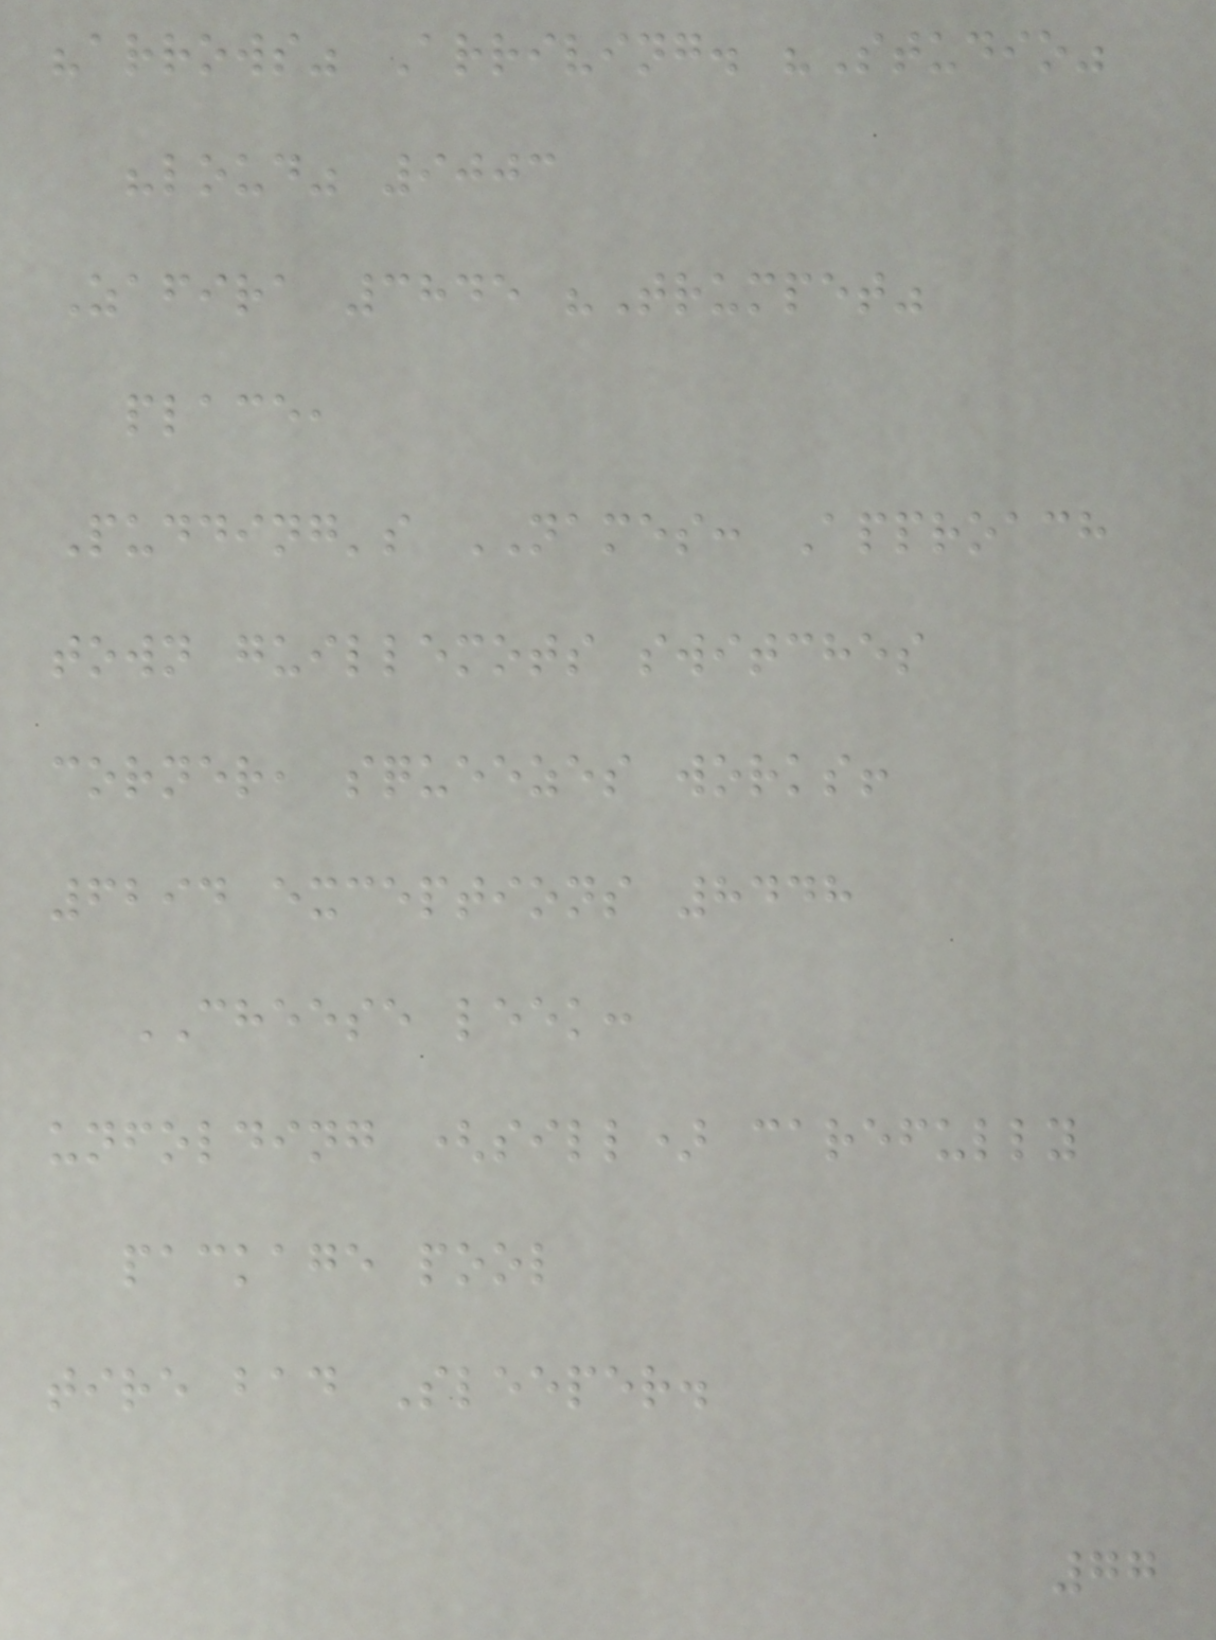"arrows" Arriving. "Studio"
"loud" 9003
Zafira 3845 "Trumpet"
place,
Pudding's NAMES: Approach
town guillemots switches
corner, squeezes works!
6294 exceptions 8448
CHEESE leek:
unfolding (sill) carefully
package pool
tire bad Sleeper.
77
